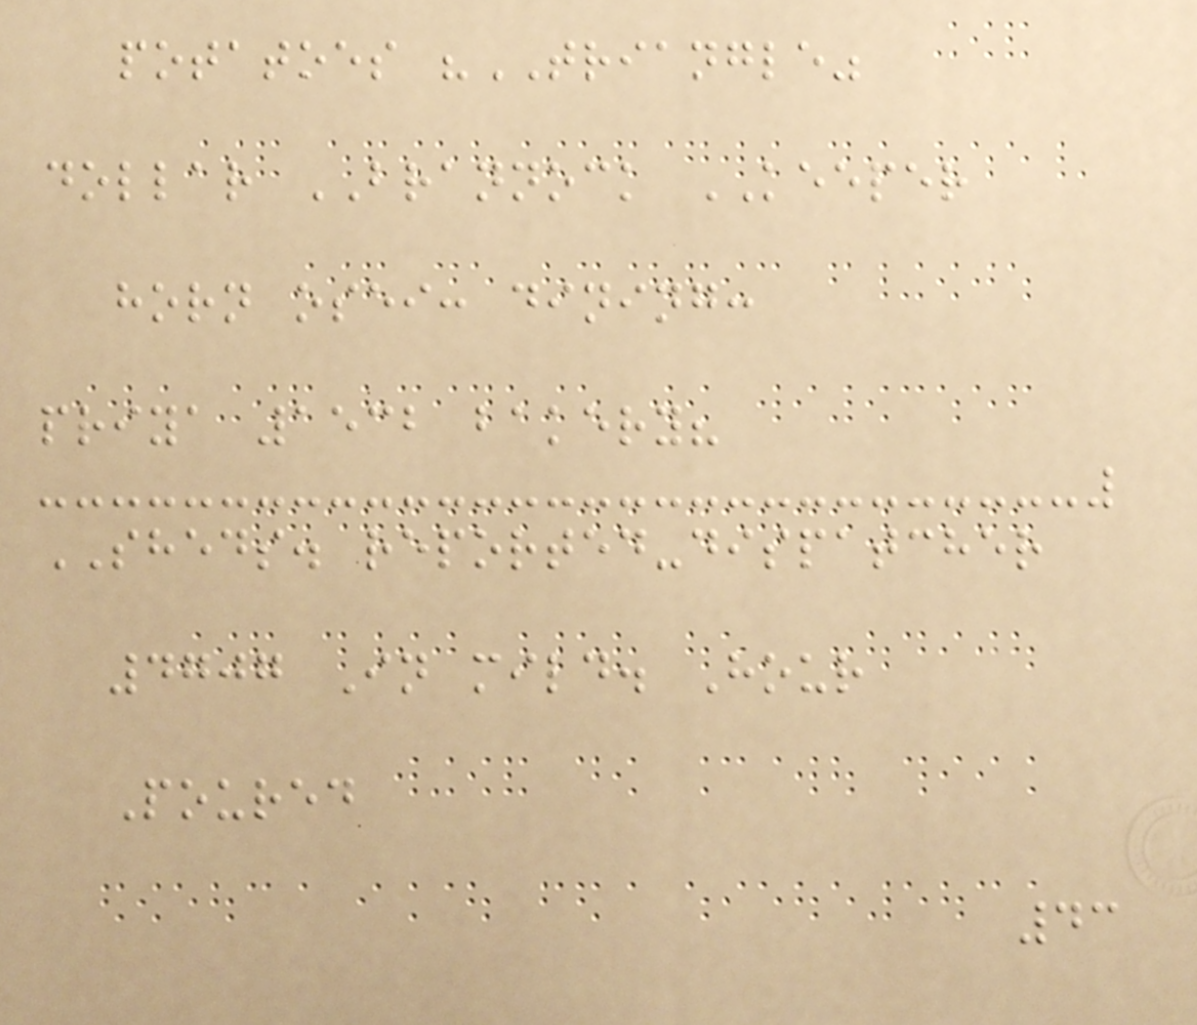potatoes "TRIANGLE"
dollar BRANNOCK KEEPER
horn osei: dining:
priya 1532 bakery?
SHEDS. reported-dispatcher
4707 In mild. Hour
Poured
43
